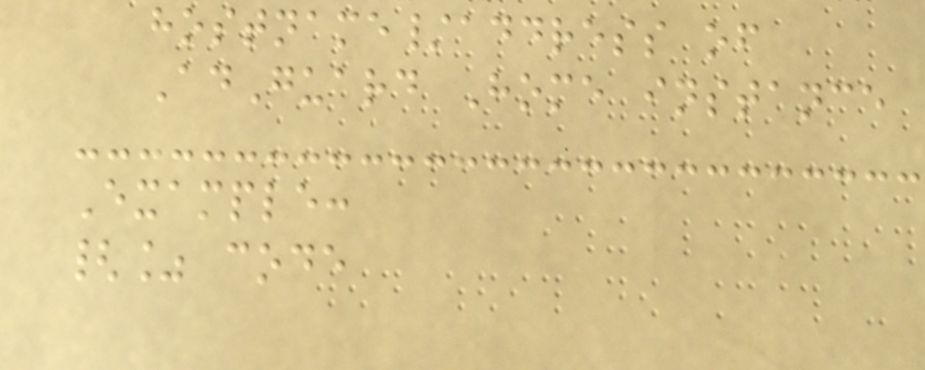hostname/address of
AdGuard Home instance
Example:
{% code
